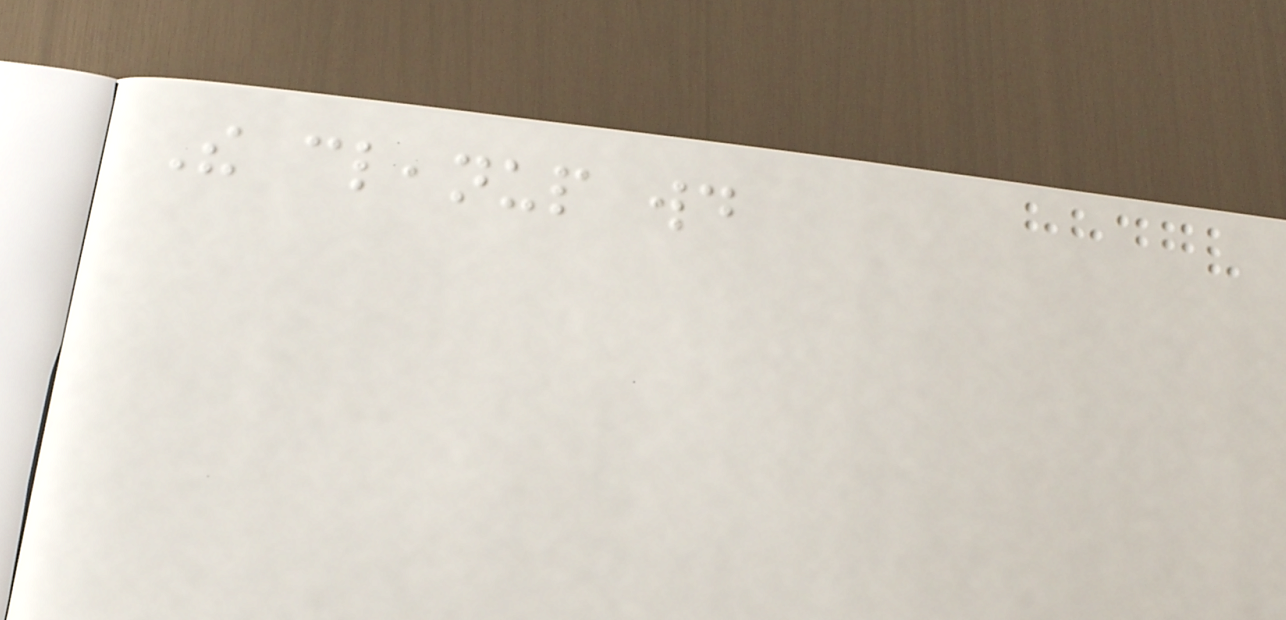The cleanup would
